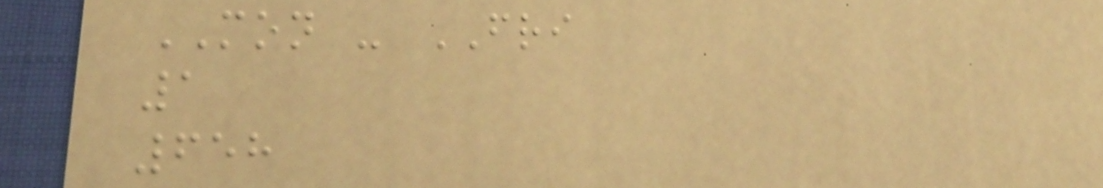MON - FRI
1
658
